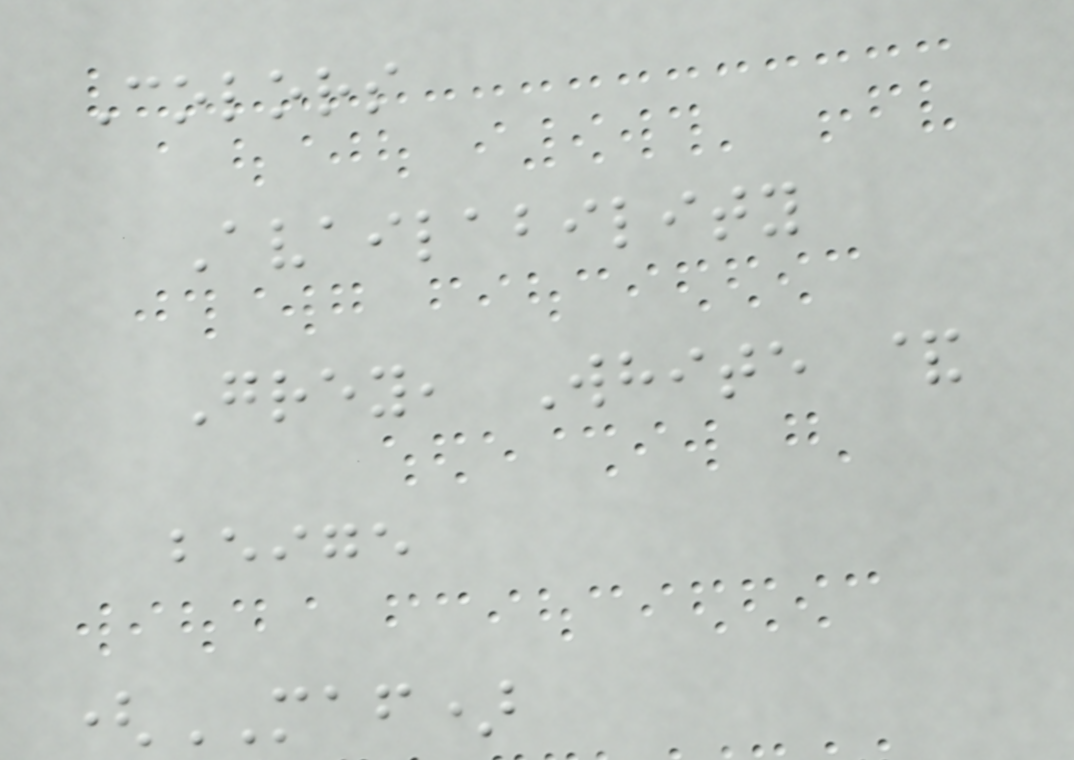Colors
Availability
Grey, White &
beige
(MAF)
